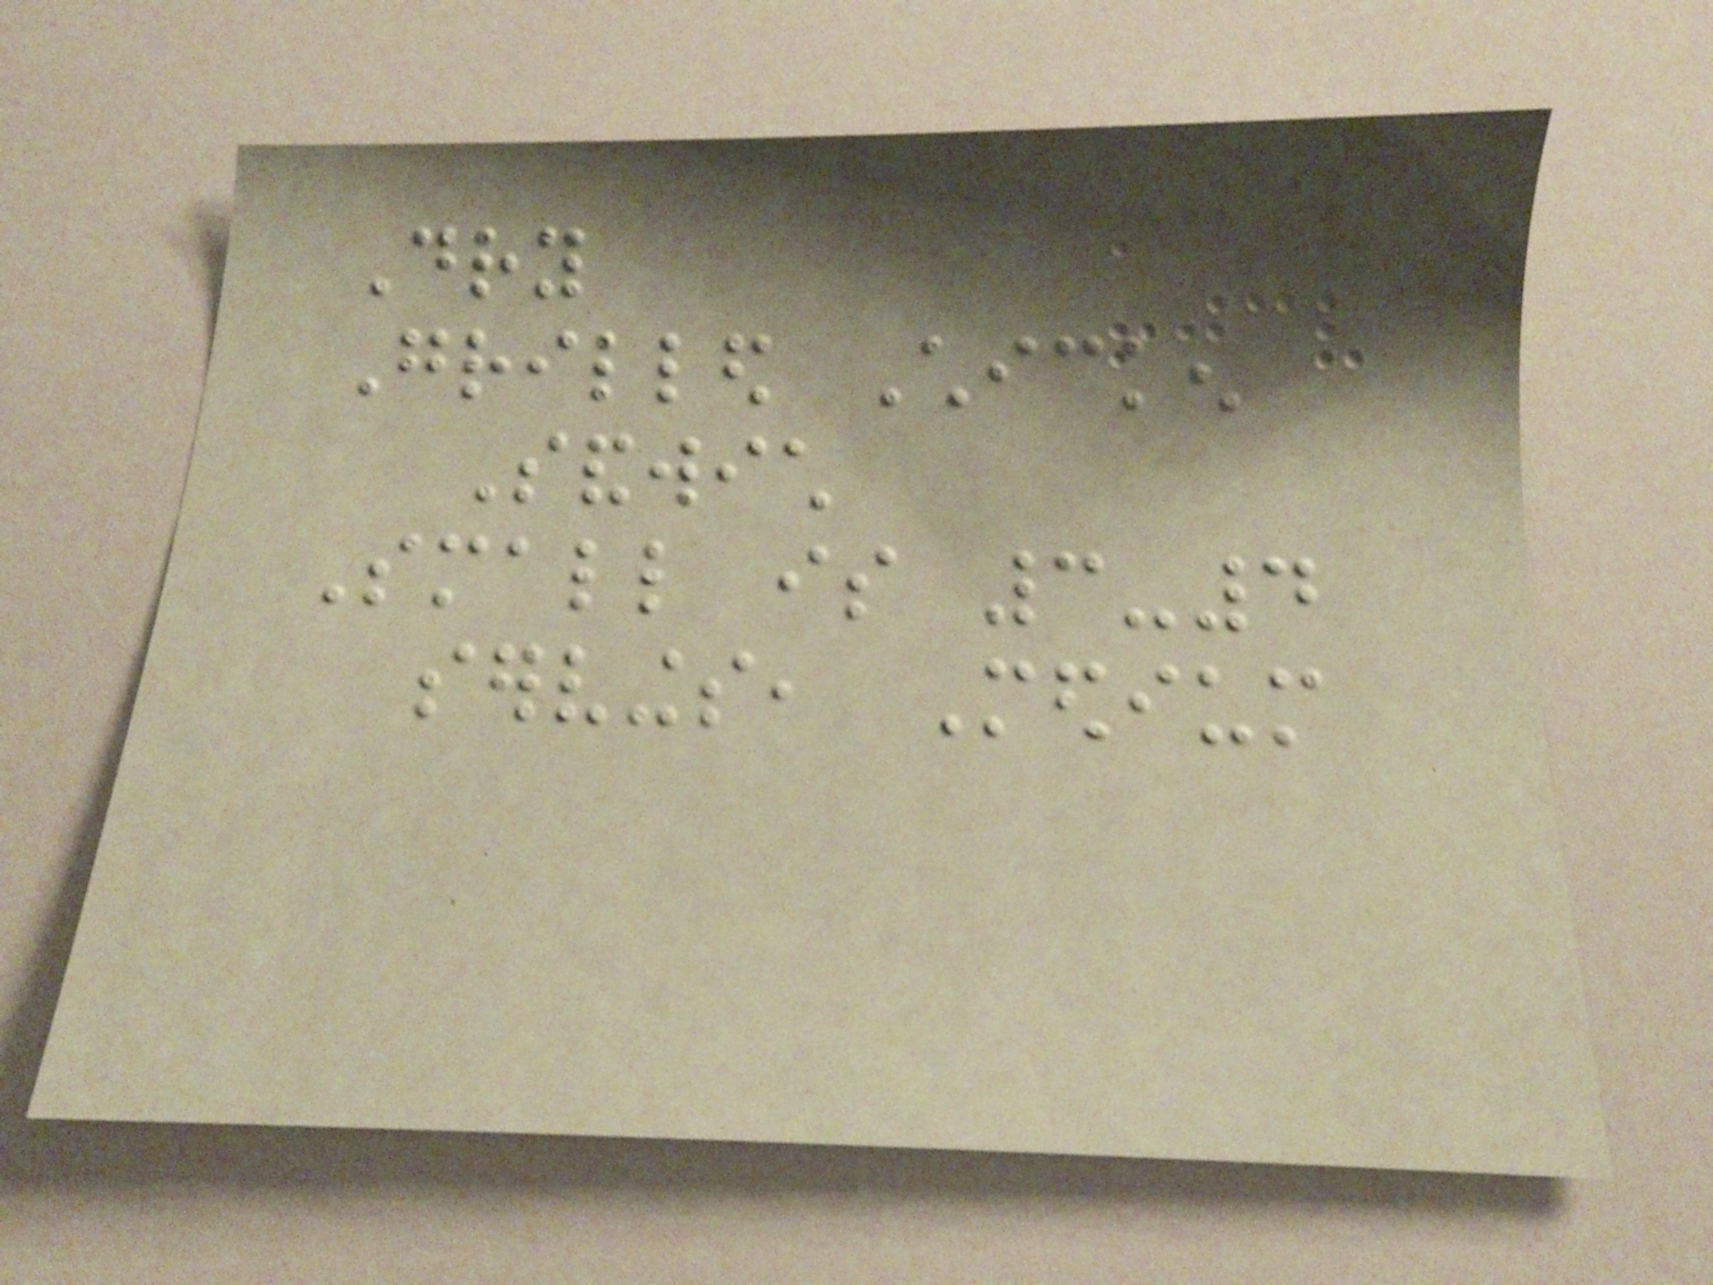Dry
Grilled Chicken
Sandwich
Small is 3-4
servings, Medium
